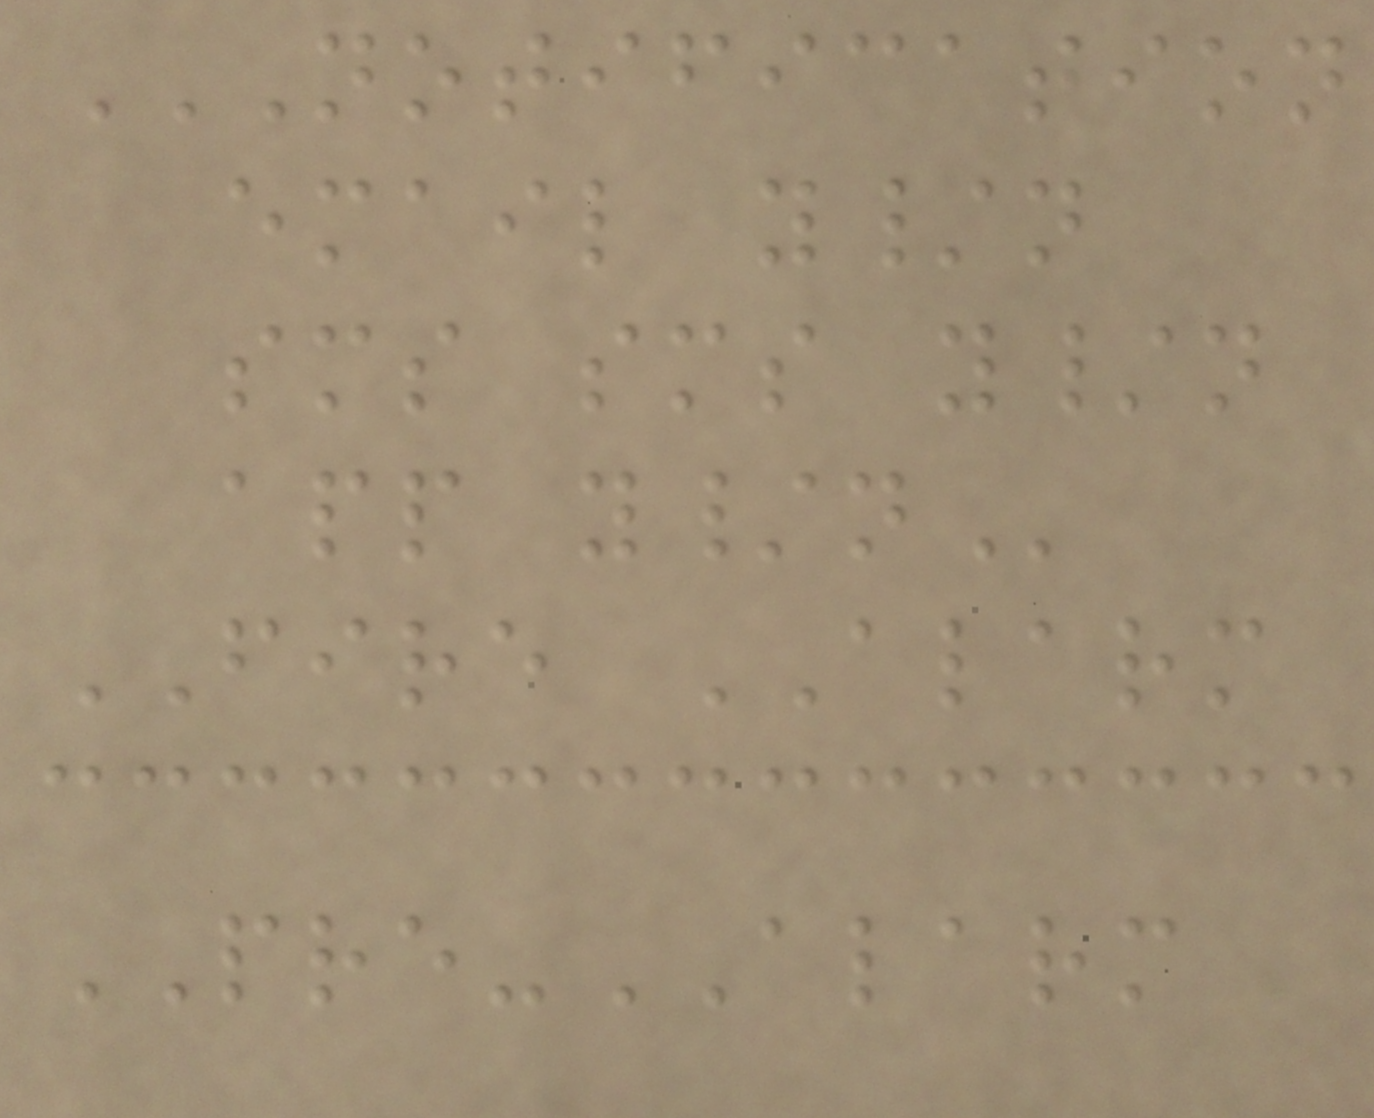NOTIFICATION
EMAIL Y/N
SMS SMS Y/N
APP Y/N
FIRE ALARM
PRE-ALARM
